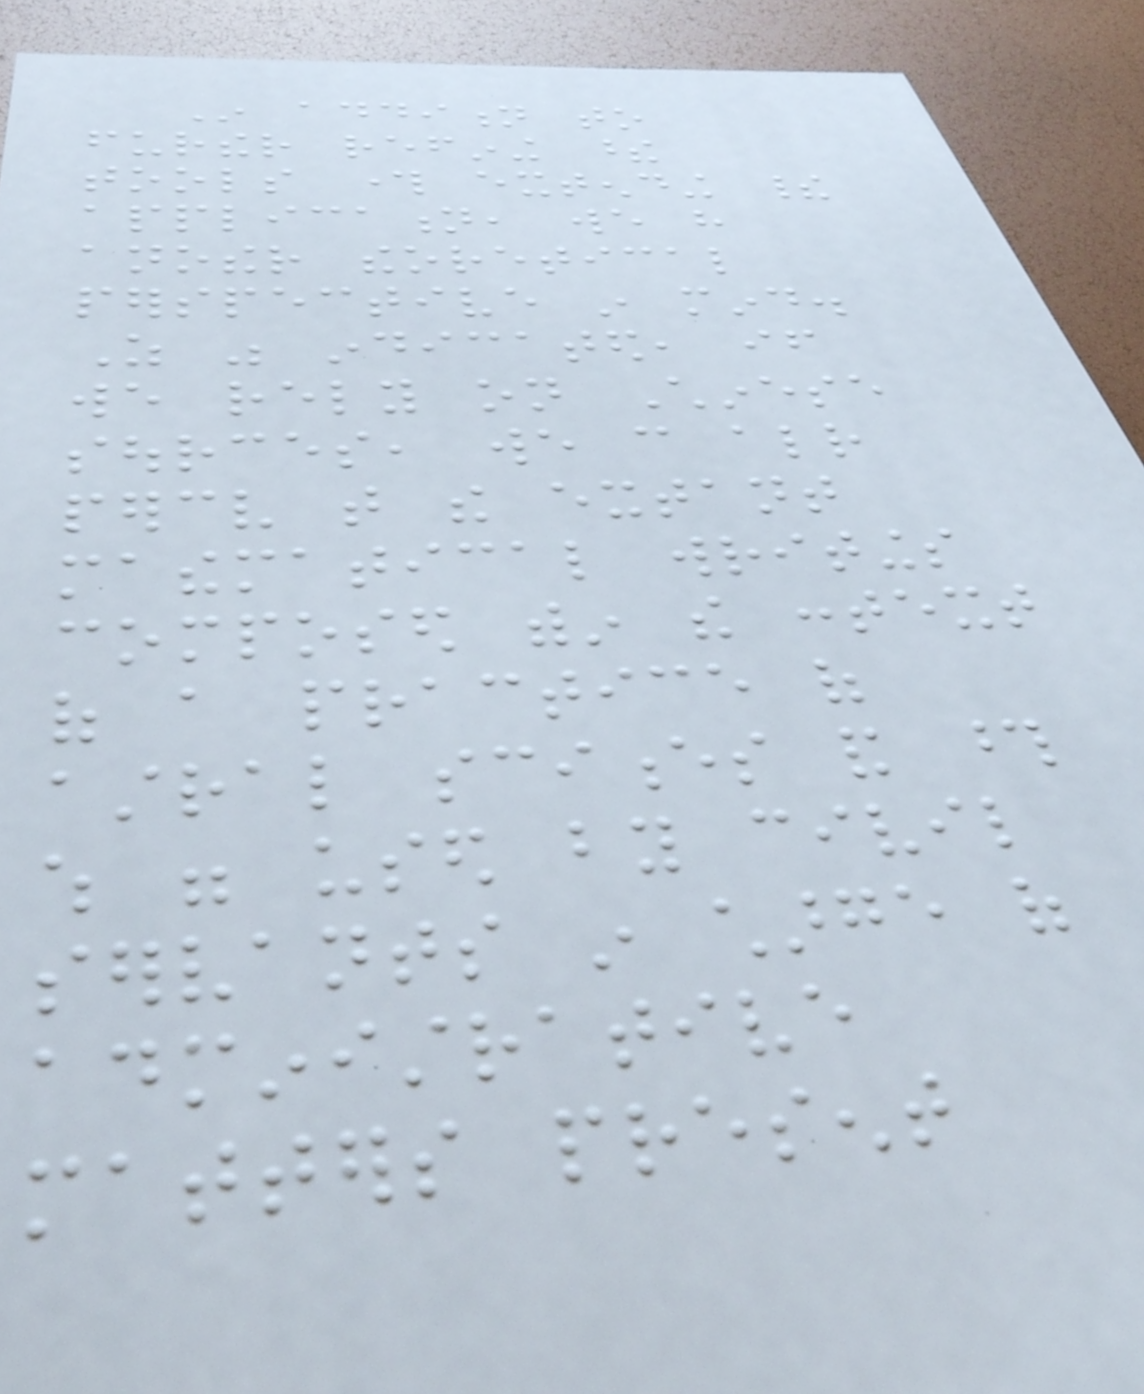In addition to
further refining these
tools through extending their
application, we have
another theoretical
perspective in mind.
As was indicated, if
we rely on Chinese
sources, we can already
perceive that the extant
mathematical writings
composed within the context
of a practice of
astral sciences and those
which were used by civil
servants in charge of
administrative
matters present
